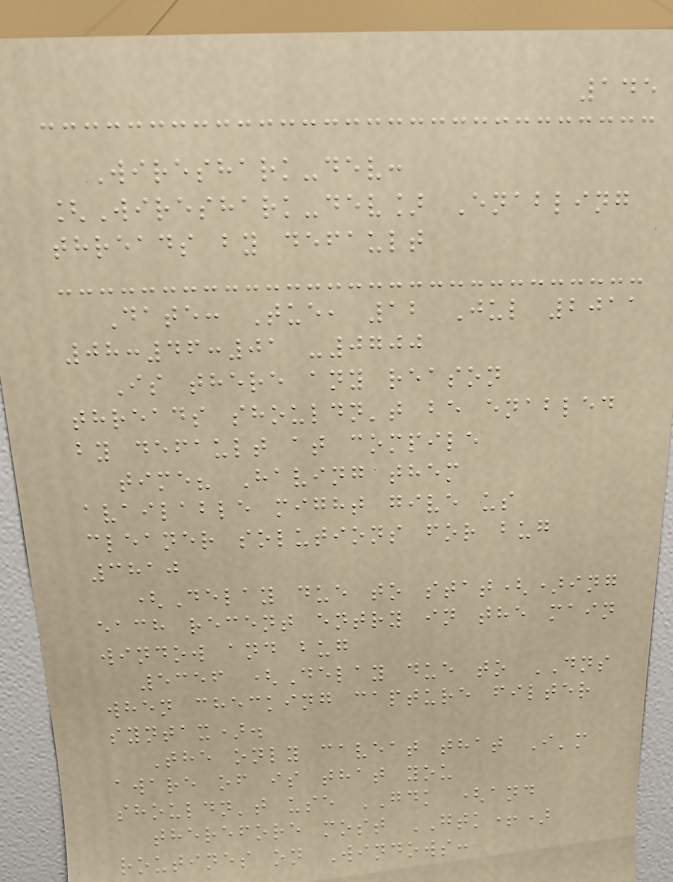145
Wireshark-dev:
[Wireshark-dev] Enabling
threads by default
Date: Tue, 12 Jul 2011
08:46:01 -0700
Is there any reason
threads shouldn't be enabled
by default at compile
time? Having them
available might give us
cleaner solutions for bug
3810
(Delay due to stat()ing
each recent entry in the main
window and bug
5356 (Delay due to DNS
when checking capture filter
syntax).
The only caveat that I'm
aware of is that you
shouldn't use GDK (and
therefore most GTK+)
routines on Windows:
